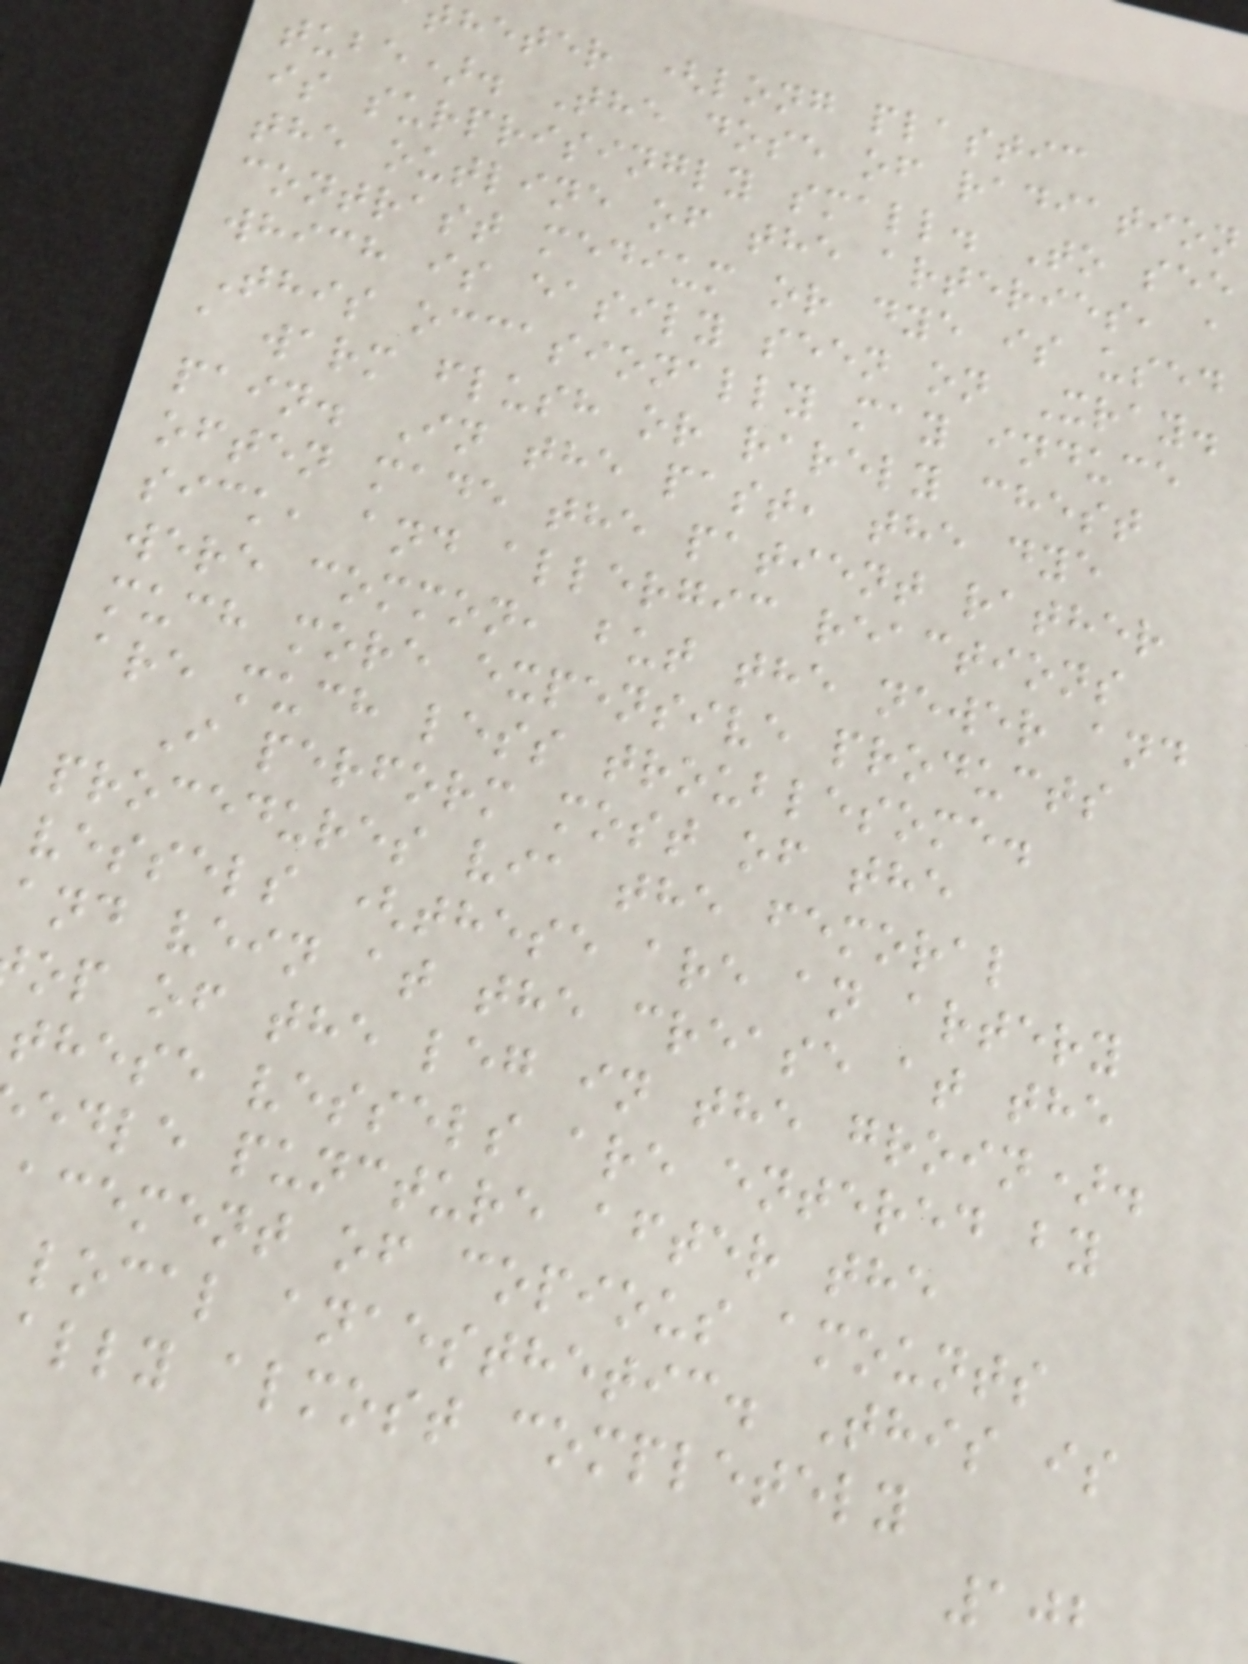heter (long plastic
tube). The dose of radiation
is surprisingly small. To see
the outline of the arteries, a
contrast medium or dye is used
which is easily seen on Xray.
This occasionally may induce
a warm flush or rarely chest
pain. In the past, the dye
often made the patient rather
sick, and allergic reactions
were common, but the newer and
much more expensive products
are much less troublesome.
I perform most of the
procedures via the femoral
vessels (these are an artery
and vein at the crease at the
op of the leg in the groin).
these vessels are entered by
edle puncture after the
acement of copious amounts
local anaesthetic. This is
ally almost completely
102
